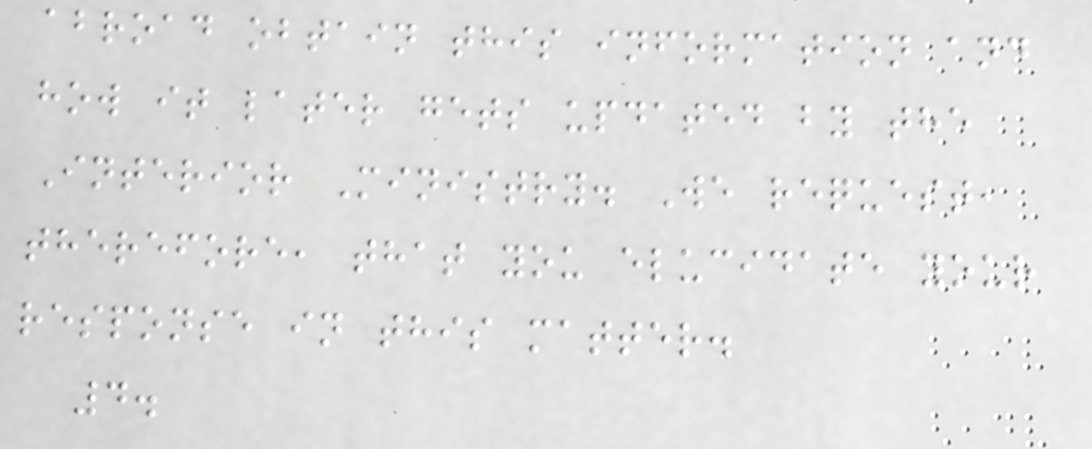abroad obtain this information and
how it later gets updated by the
Interior Ministry. We request,
therefore, that you elucidate your
response in this matter.
4.
